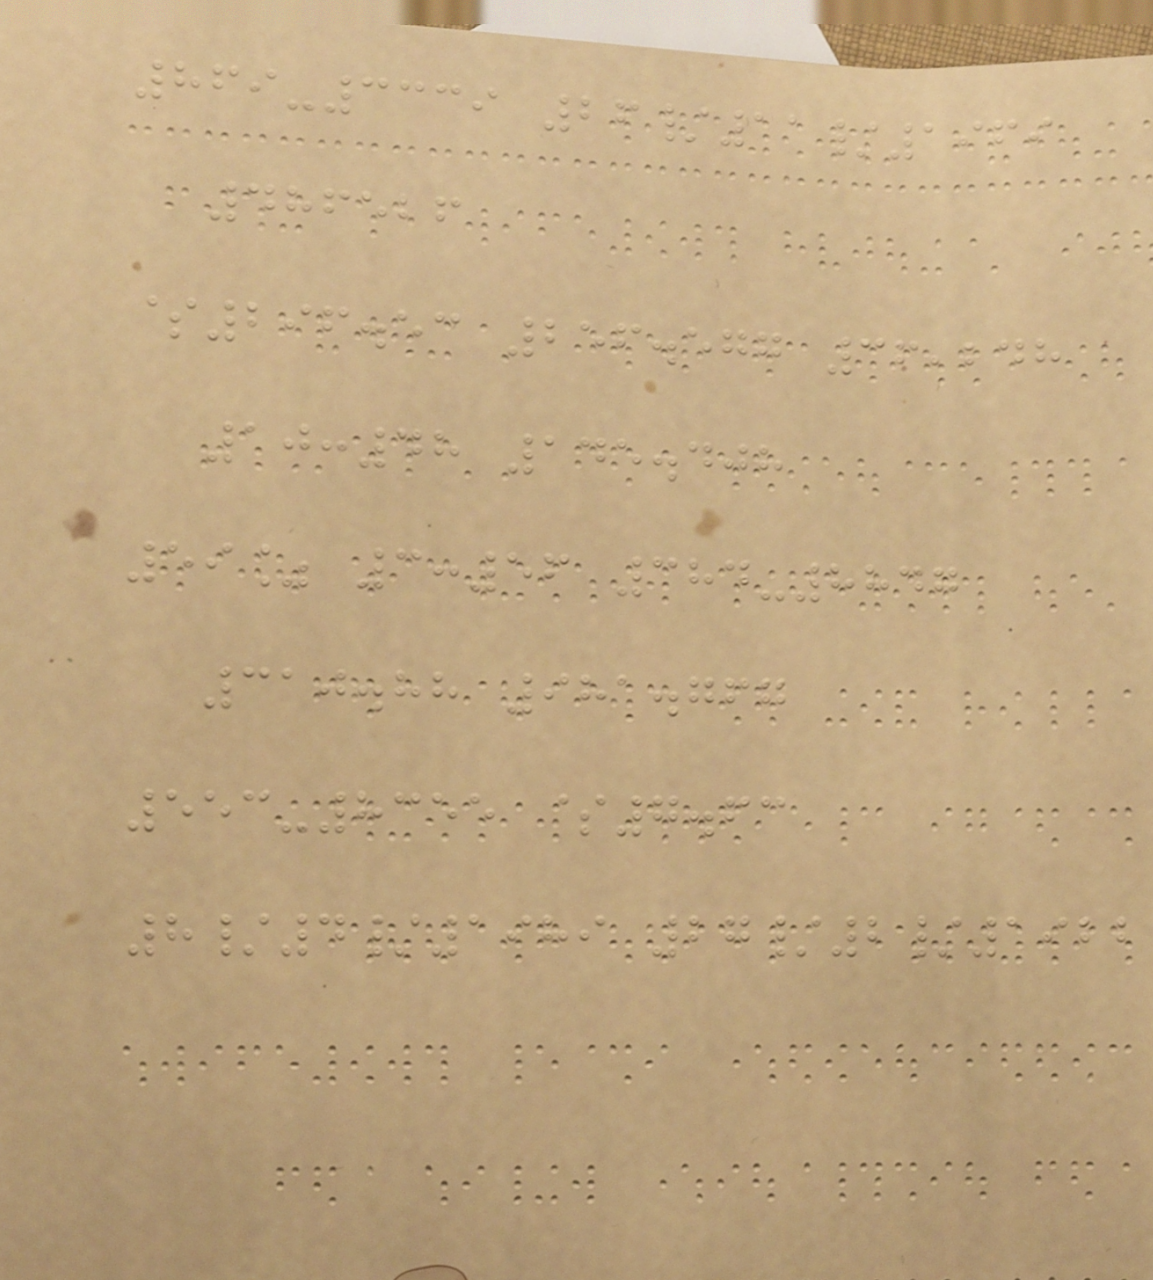869-3339 26/11/1969
486526
$296.53 256.577 36,248
10:48 145.408
59% 3:56 384-8847
310.88 981.767
553-8355 $7.63
8/4/1989 27/2/1922
